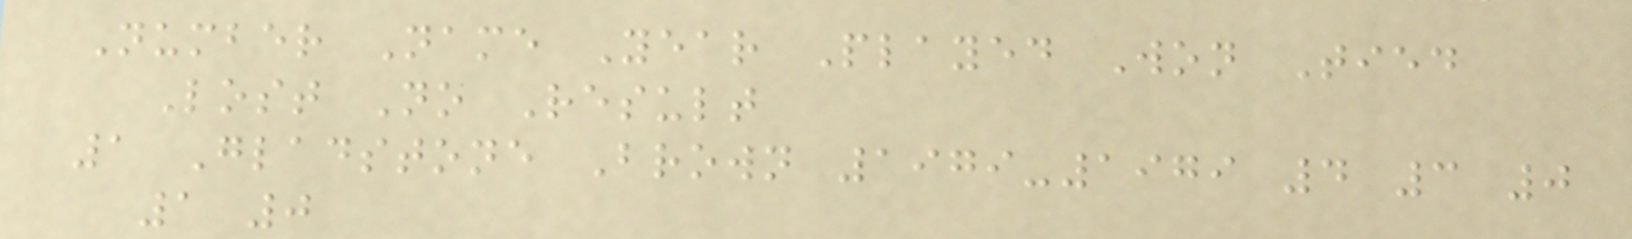Number Name Year Played Won Tied
Lost No Result
1 Gladstone Brown 1979-1979 4 3 0
1 0
